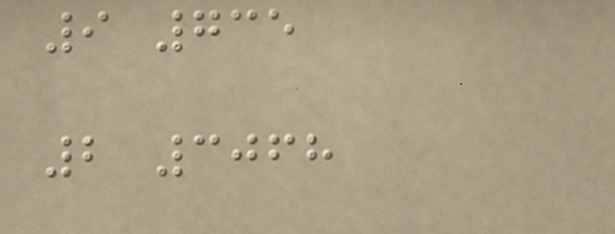9 735
2 3068
